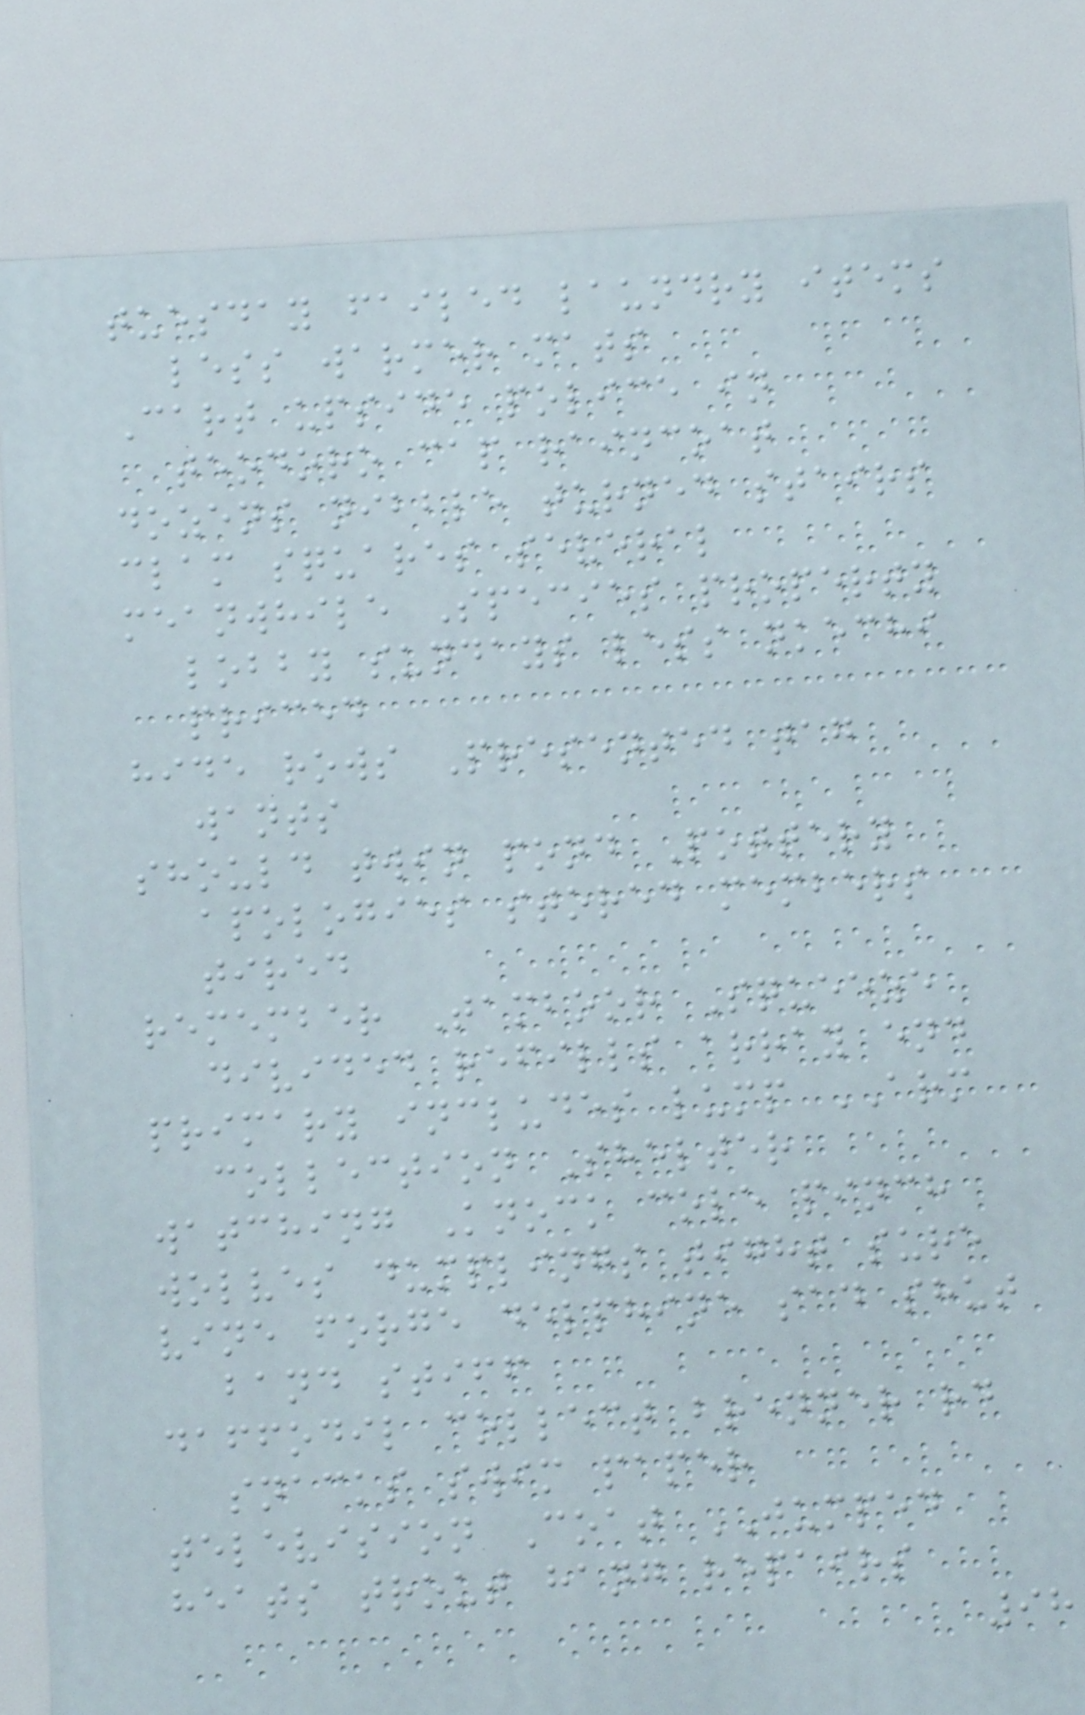tuesday failed laundry items
less warmer mats
Cart upside police in
teodoro cap raincoat
dozens nibble turned stairs
clam squares several
meanwhile Species property
lobby sundays less nkechi
priced
hide rows Presented tag
wants
should twin pond Pottery
apologies stored members
tired
remember Tamboor Squeeze
divided refills array end
primary includes lump ARM
collection Shelter
watching Knock cole pinch
wolves dumplings tight sure
vine forge delphine sad shut
band stiff
daffodil collect brenner rd
snacks swim paper
television Coat JUMPED
heats trout hang repairs
98
